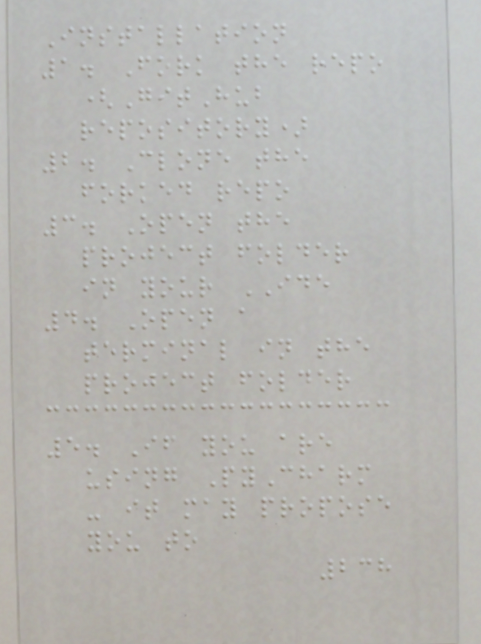Installation
1. Fork the repo
(GitHub
repository)
2. Clone the
forked repo
3. Open the
project folder
in your IDE
4. Open a
terminal in the
project folder
5. If you are
using PyCharm
- it may propose
you to
238
